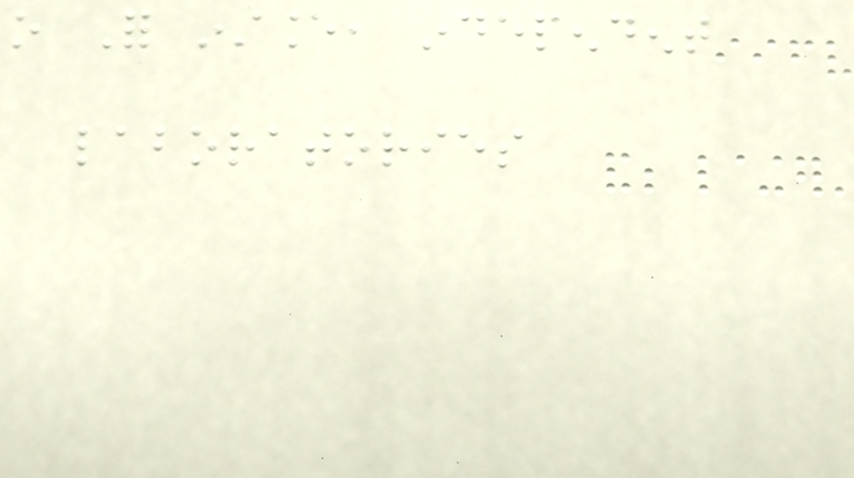o For instance, independent
laboratories
